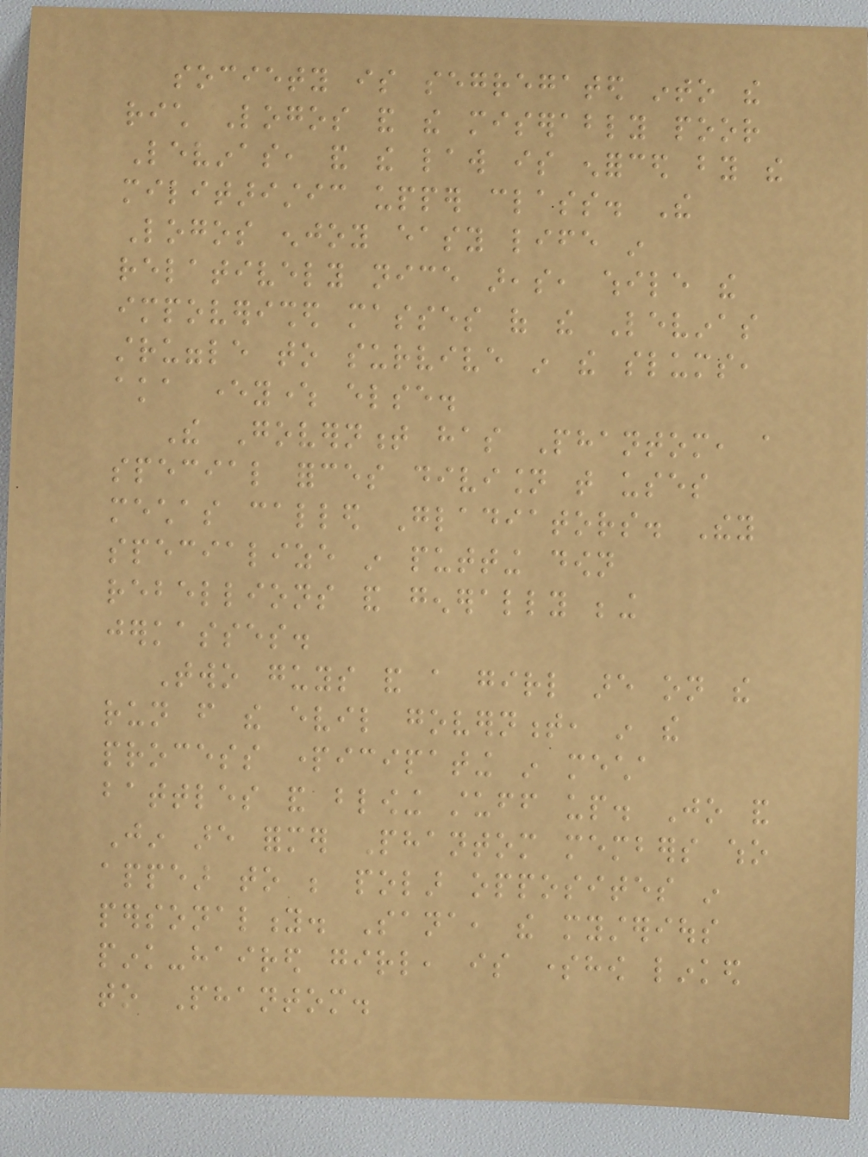society is segregated into the
rich Logos and the miserably poor
Levinas, and the law is enforced by the
militaristic upper class. The
Logos enjoy easy life in
relatively nice areas, while the
impoverished masses of the Levinas
struggle to survive in the slums,
aka everywhere else.
The Government has Phantom, a
special forces division that uses
mechas called Gladiators. They
specialize in putting down
rebellions and generally being
jerkasses.
Two guys and a girl are on the
run from the evil government, in the
process participating in mecha
battles and blowing stuff up. Jo and
Jin are former Phantom members who
appear to be polar opposites in
personality. Sana, the mysterious
pink-haired girl, is somehow linked
to Phantom.
